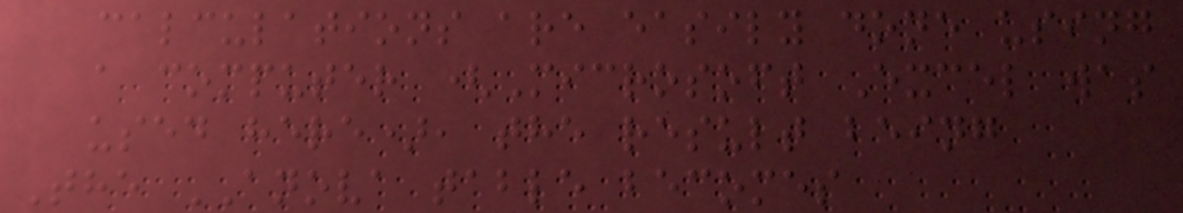calculations are easily done using
a computer (Microsoft Excel was
used here), the result being
The ANOVA table becomes
